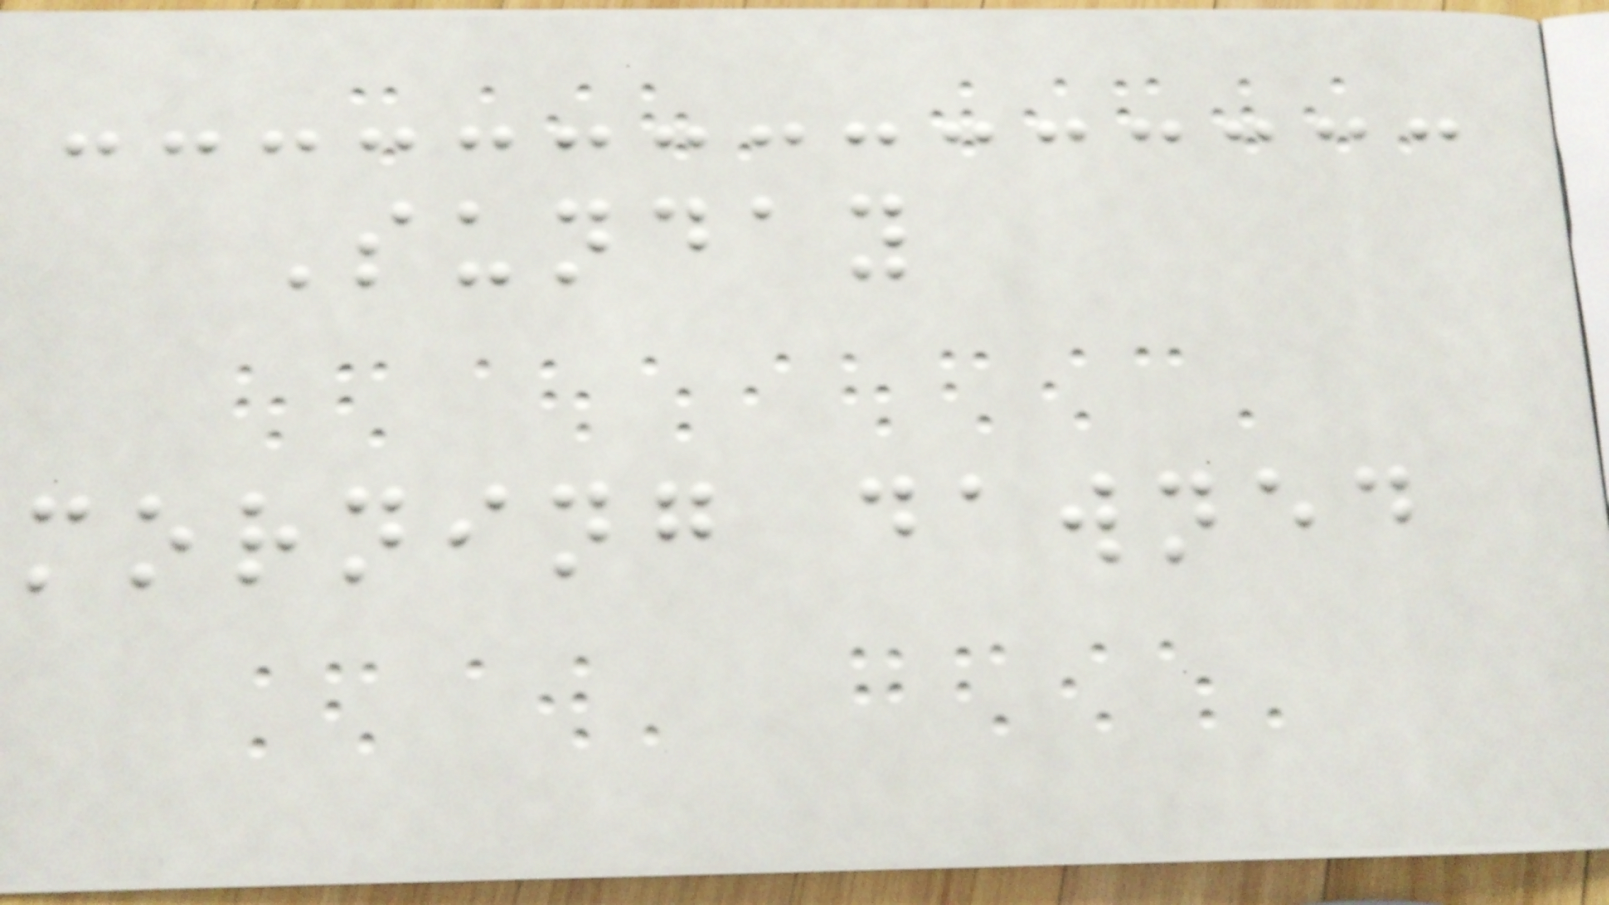Sunday
morning dawned
